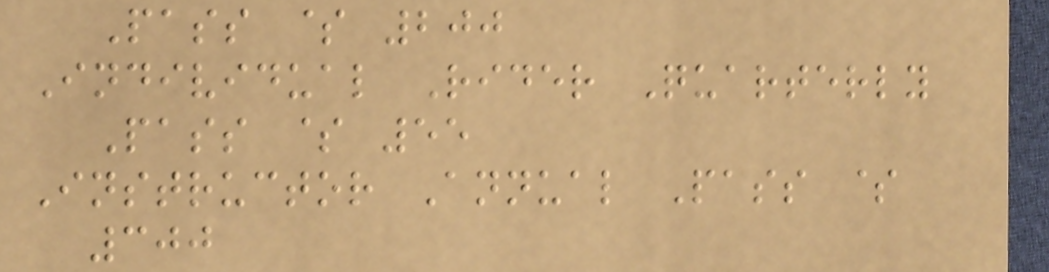Pass $ 200
Individual Rider Quarterly
Pass $ 55
Instructor Annual Pass $
300
